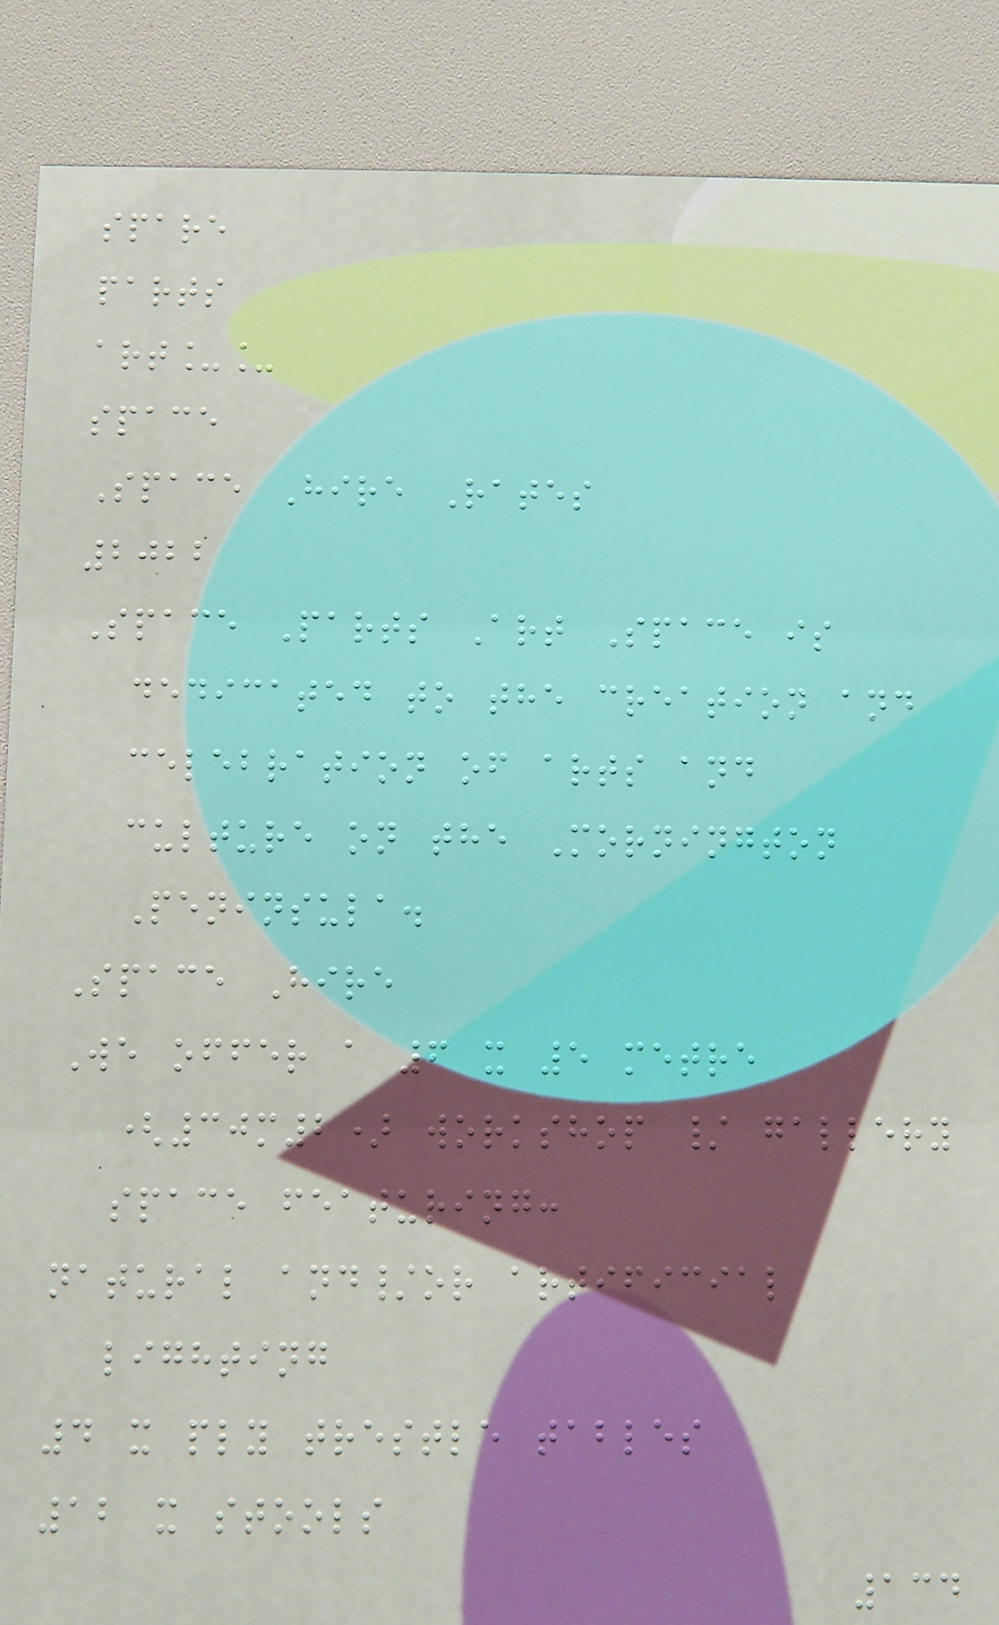spare
parts
art__
space
Space Hire Rates
2022
Space Parts Art Space is
dedicated to the creation and
celebration of arts and
culture on the Mornington
Peninsula.
Space Hire
We offer a 6 x 5 metre
(30m2) workshop / gallery
space featuring:
natural and/or artificial
lighting
4 x ply trestle tables
12 x stools
134
